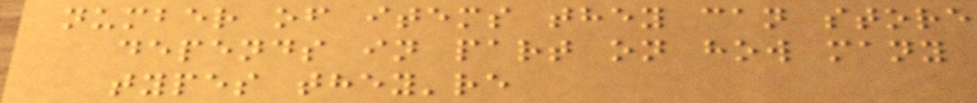number of items they can store
depends in part on how many
types they're
